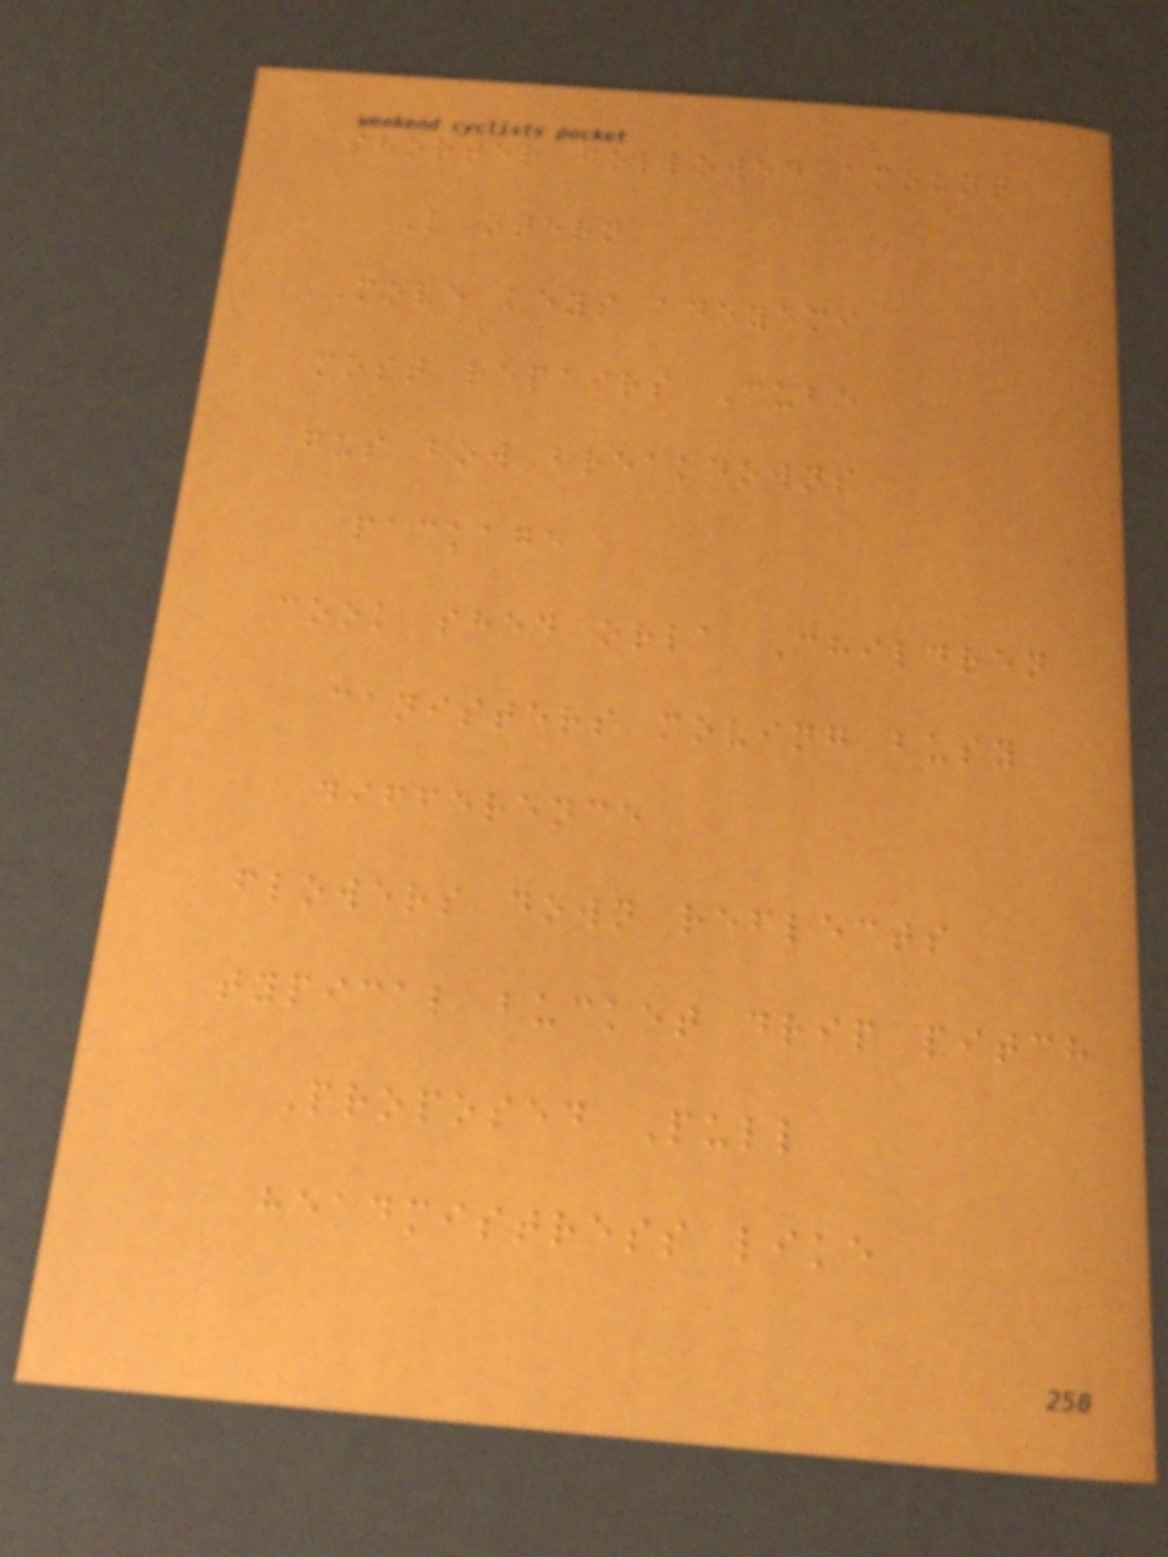shorter followed amount
Lantern
Move keys adeyemi
most repairs Cube
gus bow breakdowns
package
cook shed orla Children
canisters moving busy
difference
flowers down reflects
typical bucket drip pitch
Proposed Pull
headmistress like
